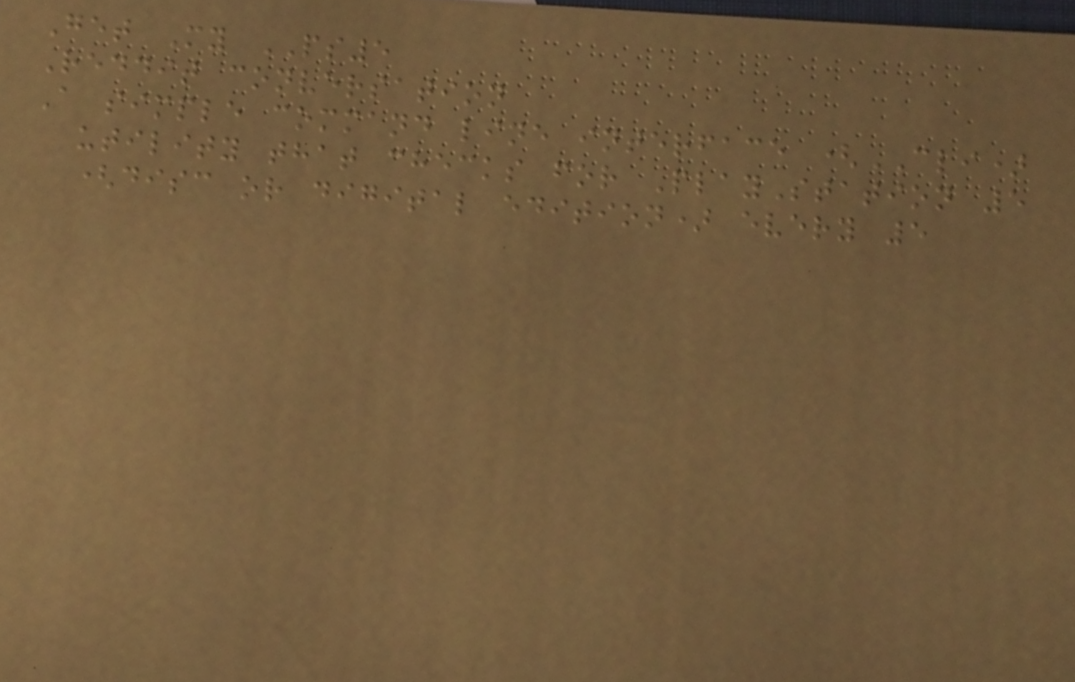Get My PS5
Reddit conversation
A simple command line interface (CLI)
utility that checks for PlayStation 5
(disc or digital edition) every 5
